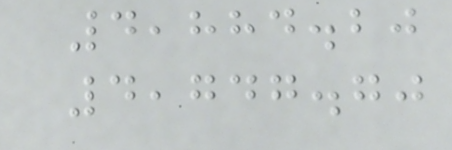4,884.20
4,747.70
